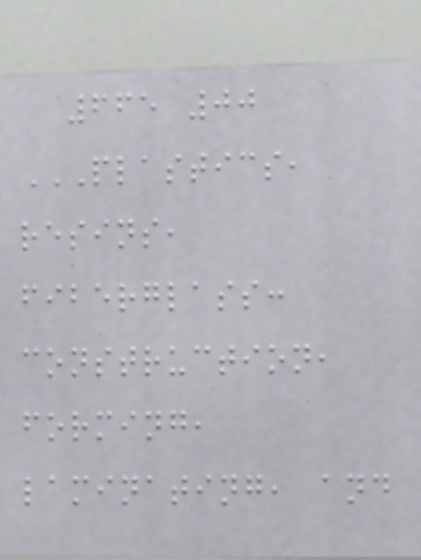665 00
PLASTICS,
RESINS,
FIBERGLASS:
CONSTRUCTION,
FORMING,
LAMINATING, AND
